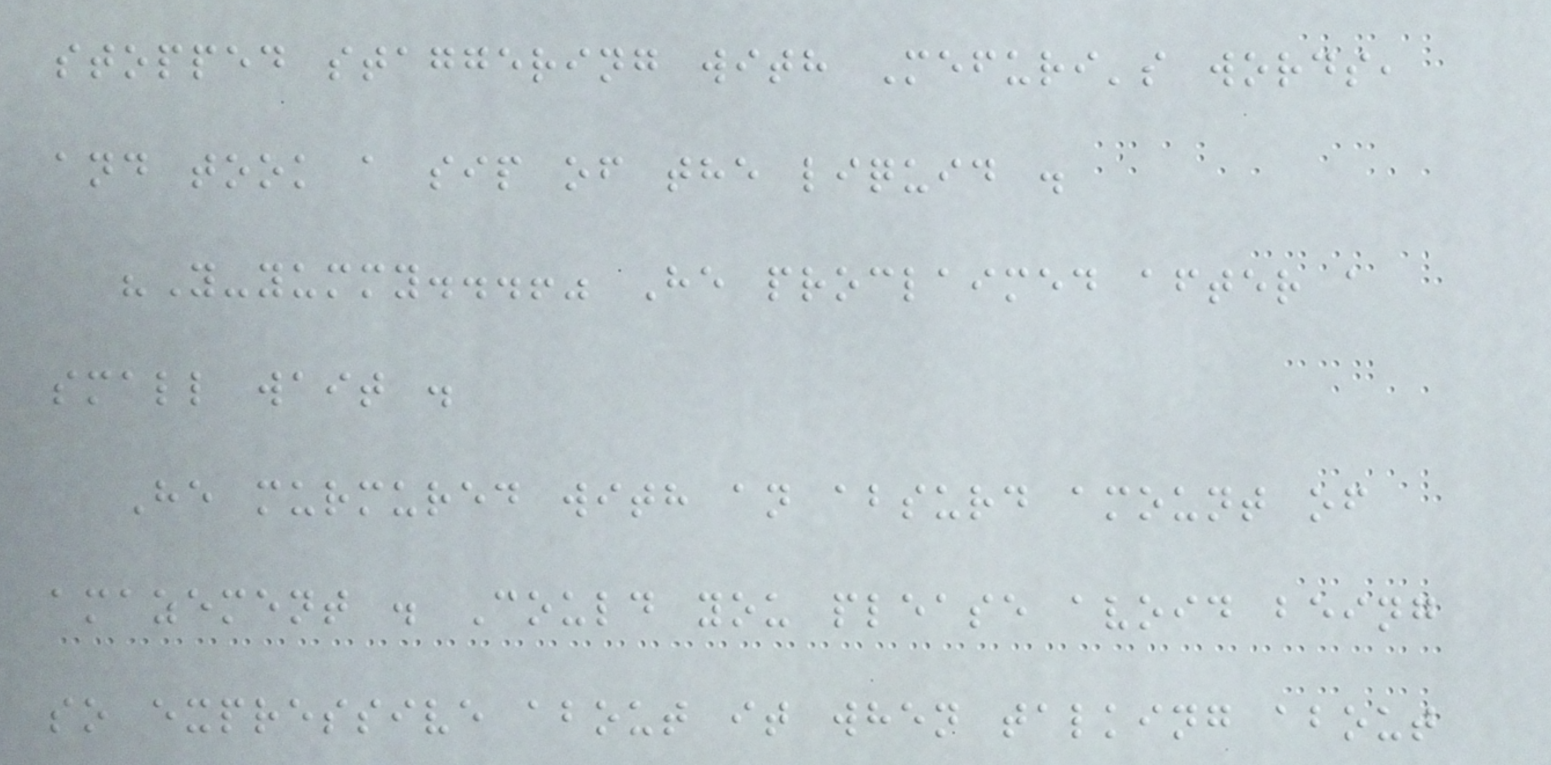stopped staggering with Mefuri's words,
and took a sip of the liquid .
"Y-yummy...!" He proclaimed after a
small wait .
He murmured with an absurd amount of
amazement . Could you please avoid being
so expressive about it when talking about
